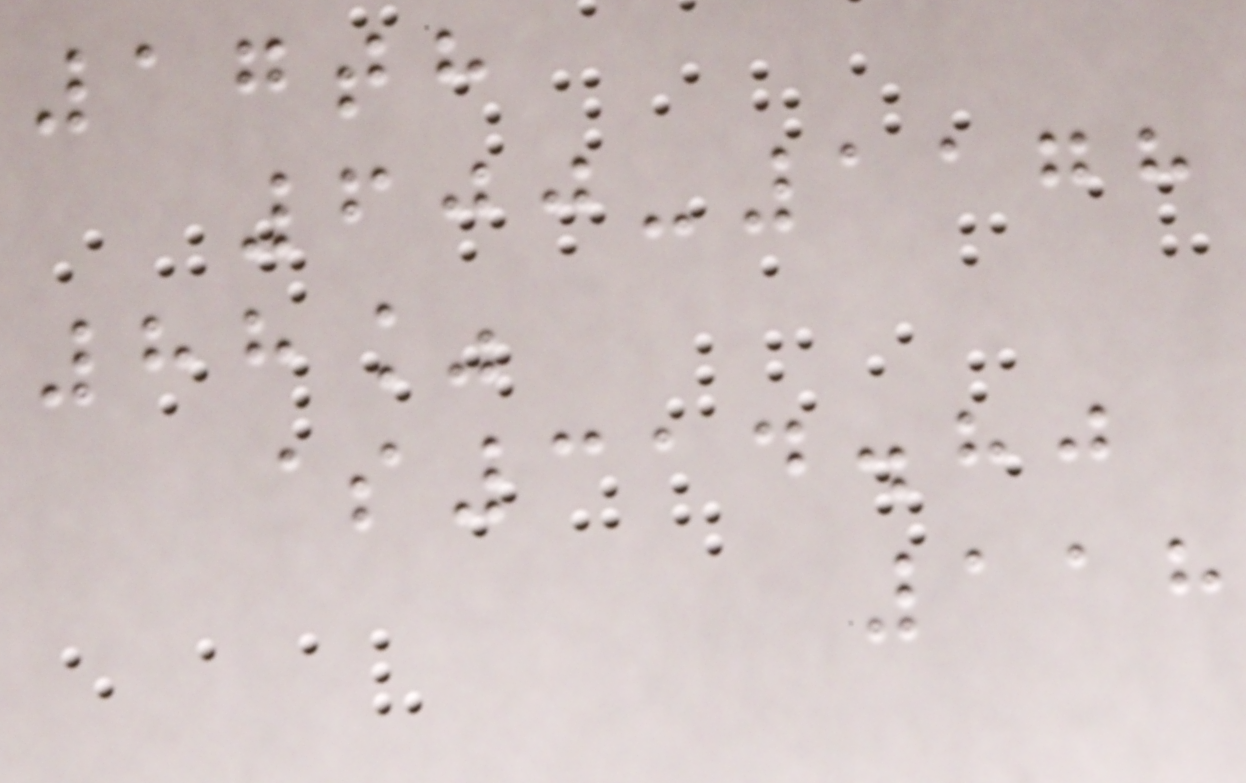17th
600-1178
88%
$314.80
118
